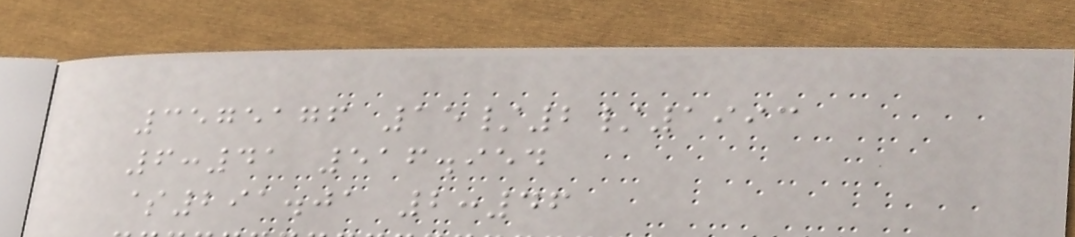3575176 15/2/1993
6:41 516.954
$291.01 2:46
